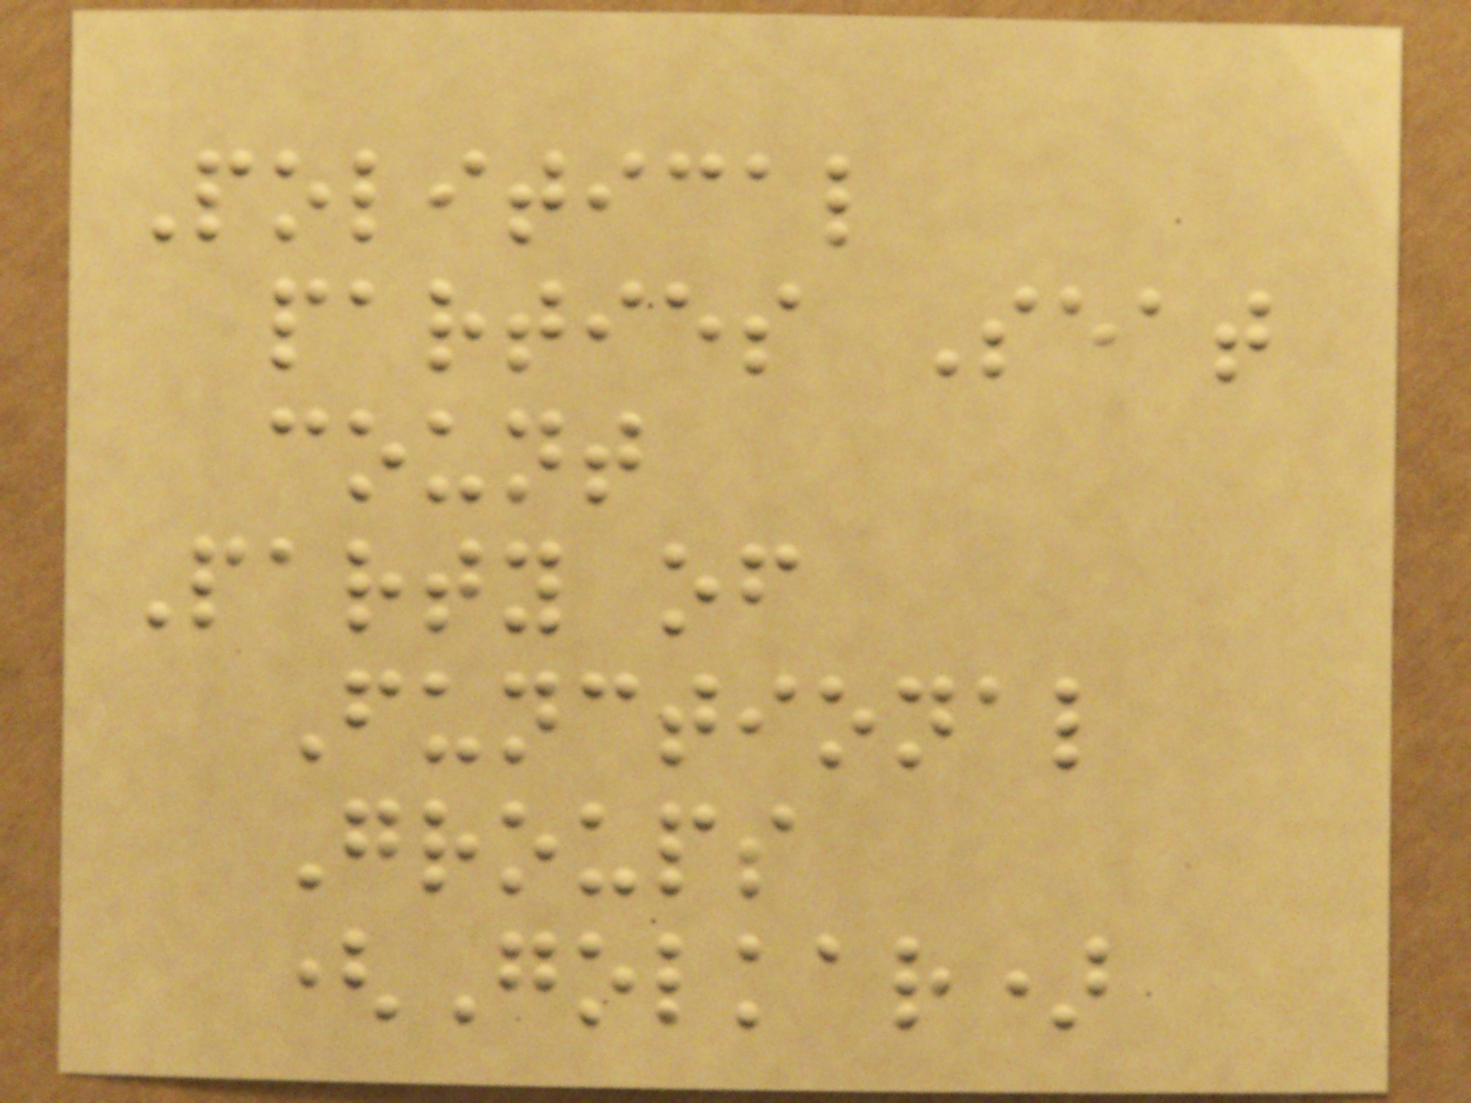Political
parties Seat
count
Party of
Functional
Groups
(Golkar)
